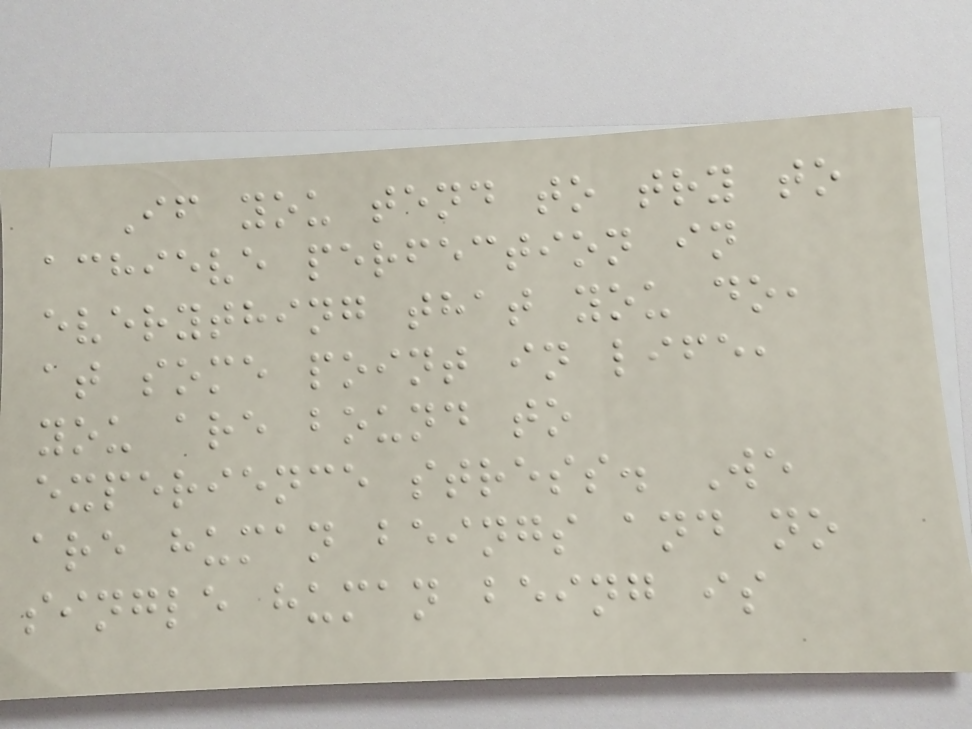If you tend to try to
achieve perfection in
everything that you do,
at some point in life,
you are bound to
experience stress. We
are human beings and no
single human being is
